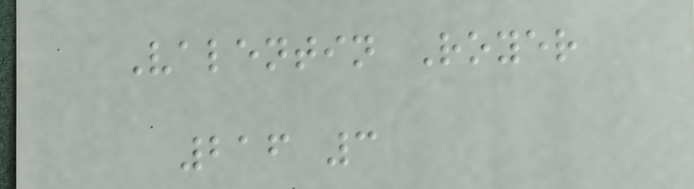Valentin Royer
216 3
